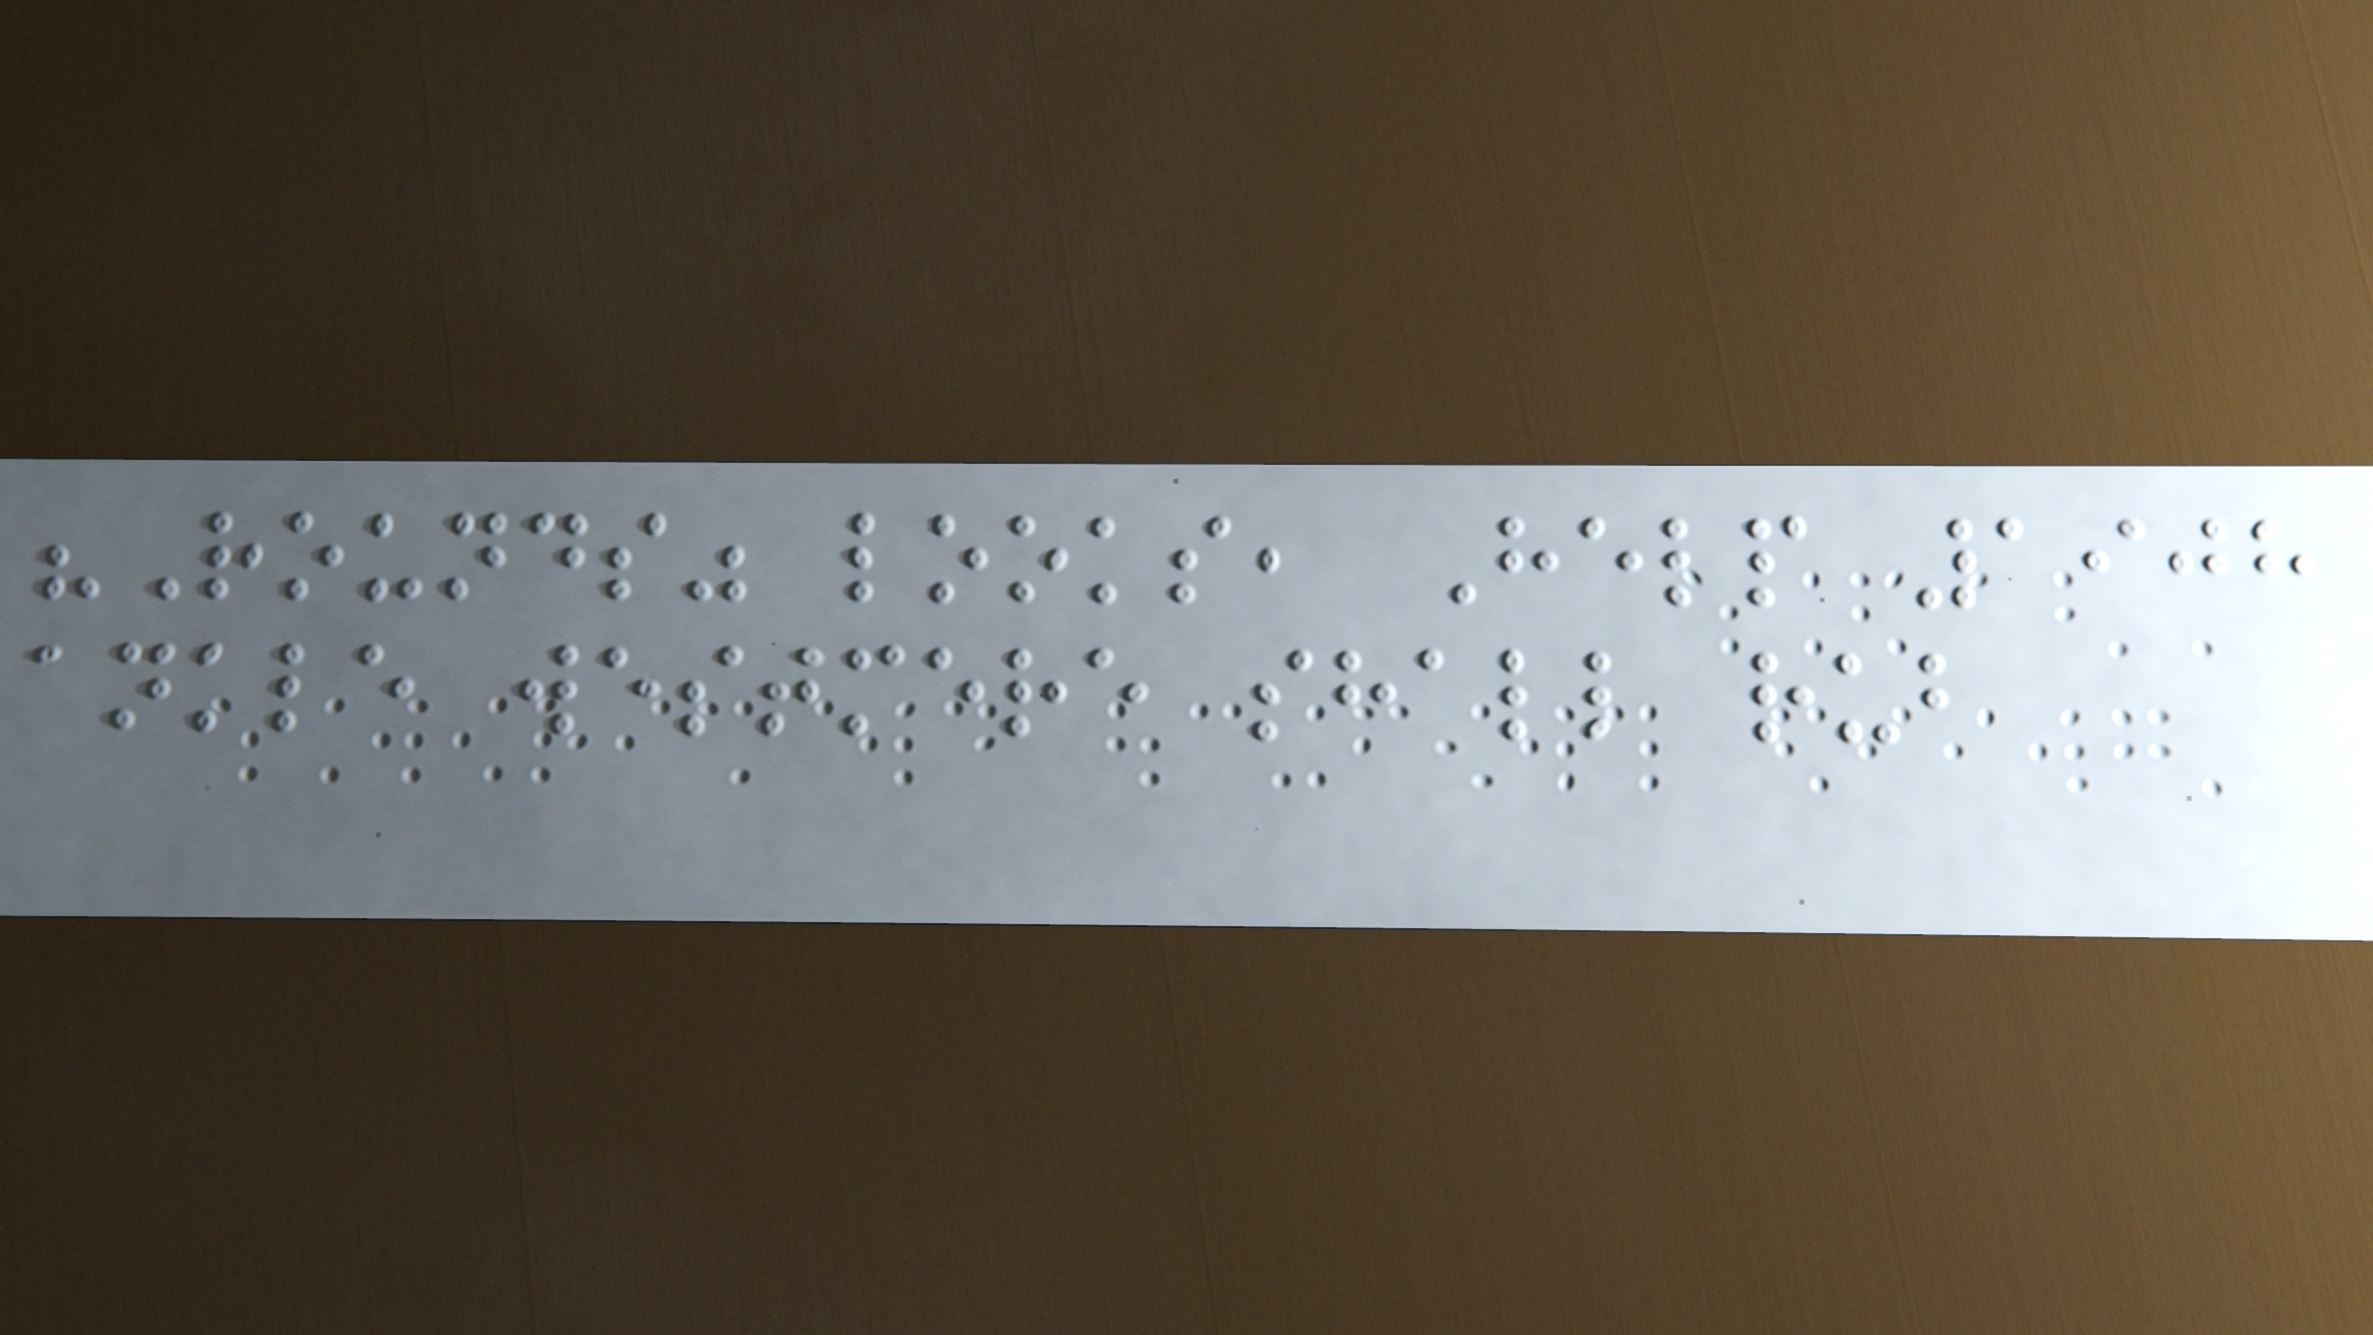"Rounds" looks, Help 1908
ankle westmere shall rub
